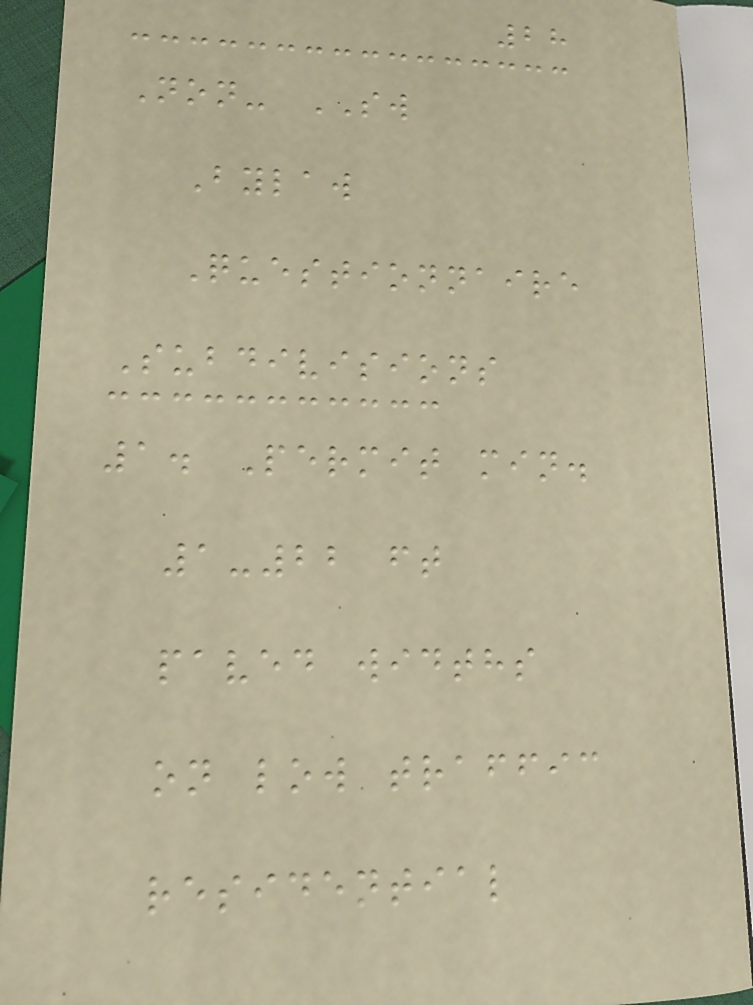28
Non- SW
Bylaw
Questionnaire
Subdivisions
1. Permit min.
1-22 ft
paved widths
on low traffic
residential
